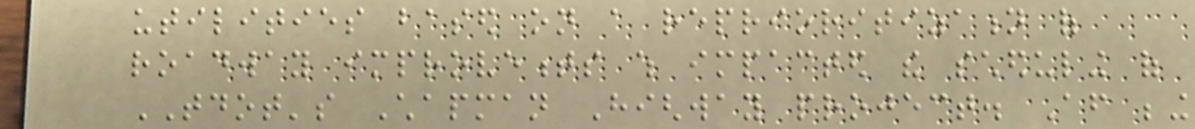utilities based on a reprioritization of
roadway improvements which impacted the scheduling of
TDOT's Chapman Highway project. After being
